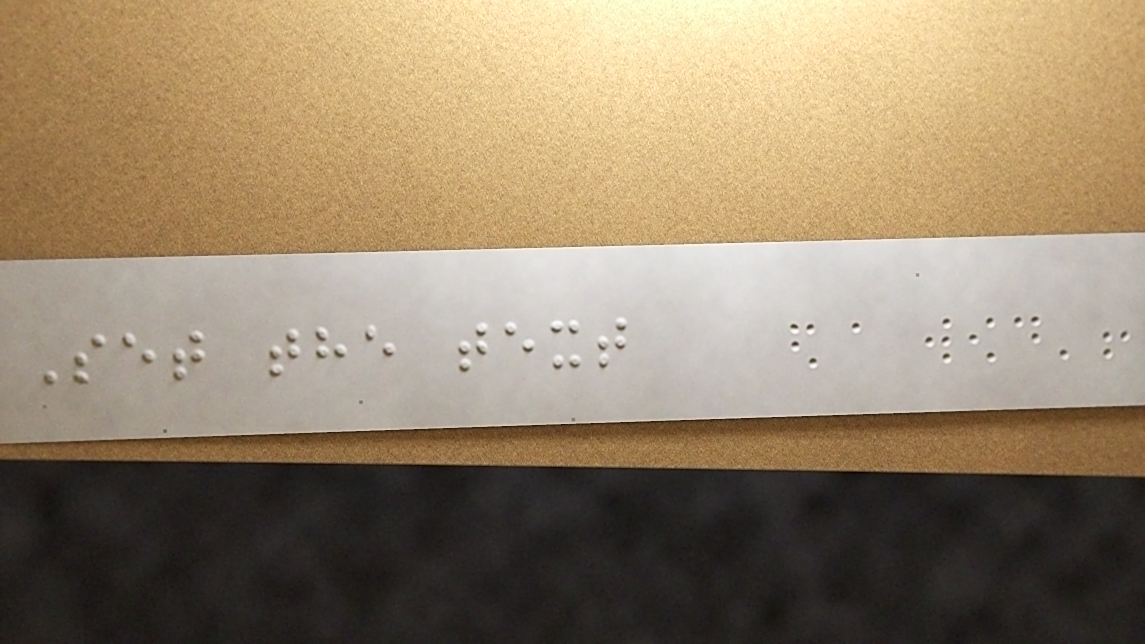Set the text
